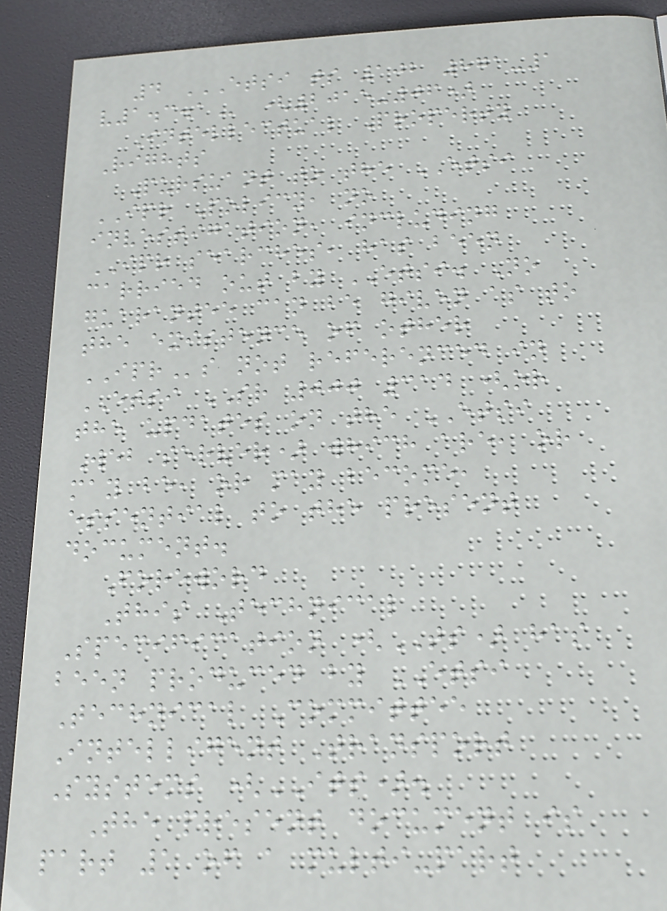4 ETSI TS 102 871-1
V1.3.1 (2015-06)
Intellectual Property
Rights
Pursuant to the ETSI
IPR Policy, no
investigation, including
IPR searches, has been
carried out by ETSI. No
guarantee can be given as to
the existence of other
IPRs not referenced in
ETSI SR 000 314 (or
the updates on the ETSI
Web server) which are, or
may be, or may become,
essential to the present
document.
Foreword
This Technical
Specification (TS) has
been produced by ETSI
Technical Committee
Intelligent Transport
Systems (ITS).
The present document is
part 1 of a multi-part
